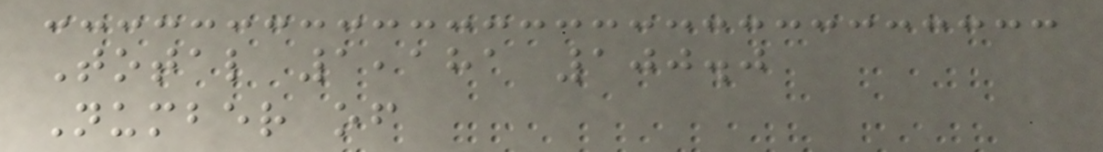Total 1,181 100.0
Number of
